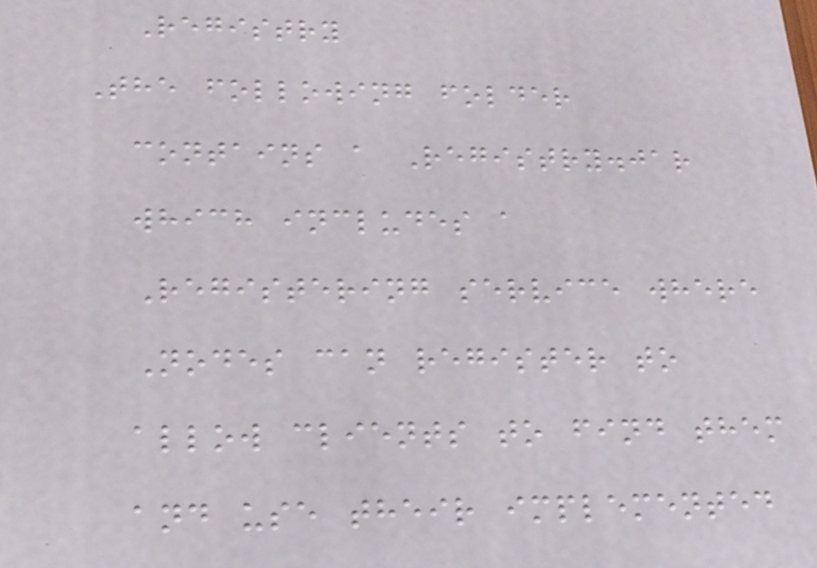Registry
The following folder
contains a Registry.jar
which includes a
Registering service where
Nodes can register to
allow clients to find them
and use their implemented
